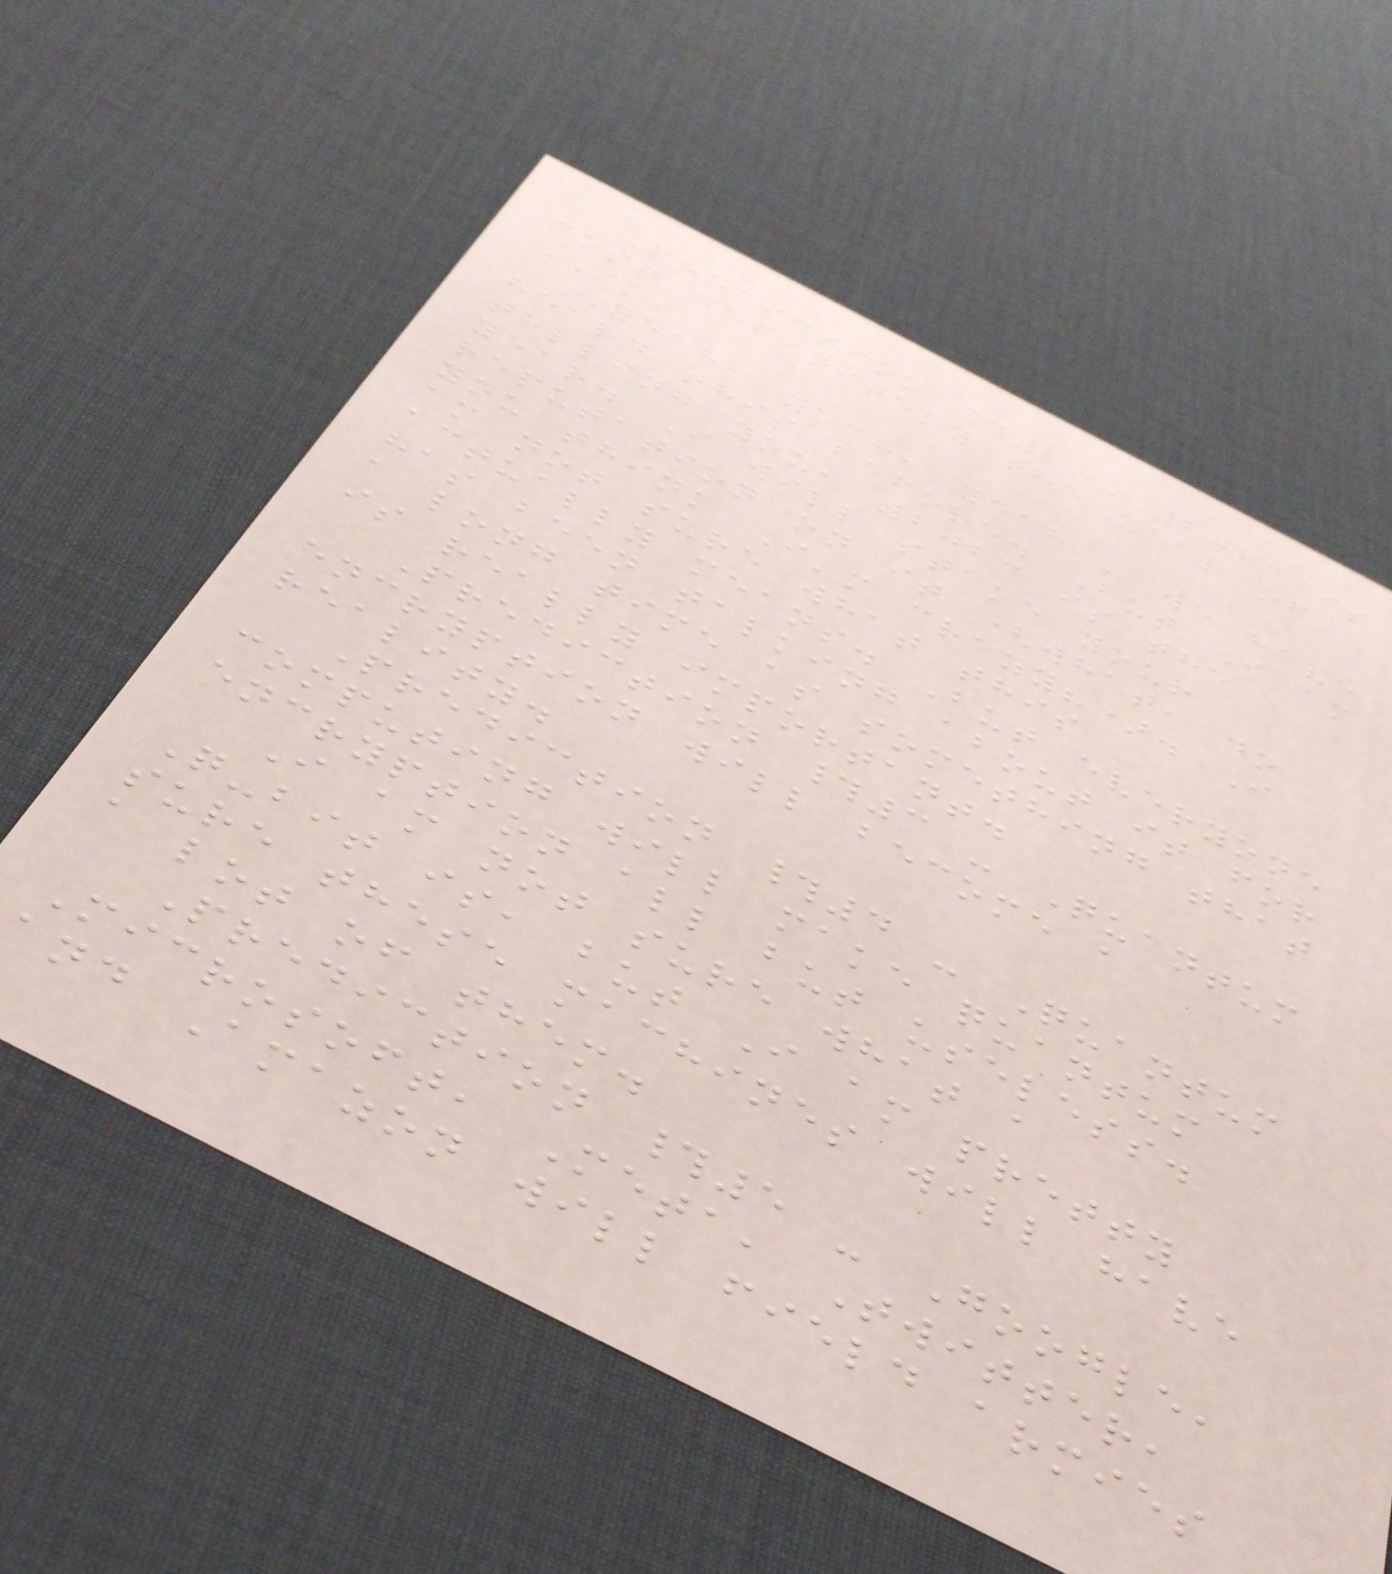Prediction #2 - 2023 is
most definitely the year of
PKI
Yeah, yeah, yeah - we have
heard this before. But I am
telling you, 2023 is the
year. I will stake your
reputation on it (what, do
you think I'm crazy?). I
am not sure what this
actually means. But everyone
has been talking about it for
a long time as something that
is really important.
Prediction #3 - Quantum
encryption will become a
reality.
Prediction #4 - Quantum
computing will make quantum
encryption all but useless.
I am not sure what a
Q-bit is, but I am pretty
sure these machines will have
a lot of them.
Prediction #5 - Google,
Microsoft, Meta, Twitter,
and Amazon will field armies
